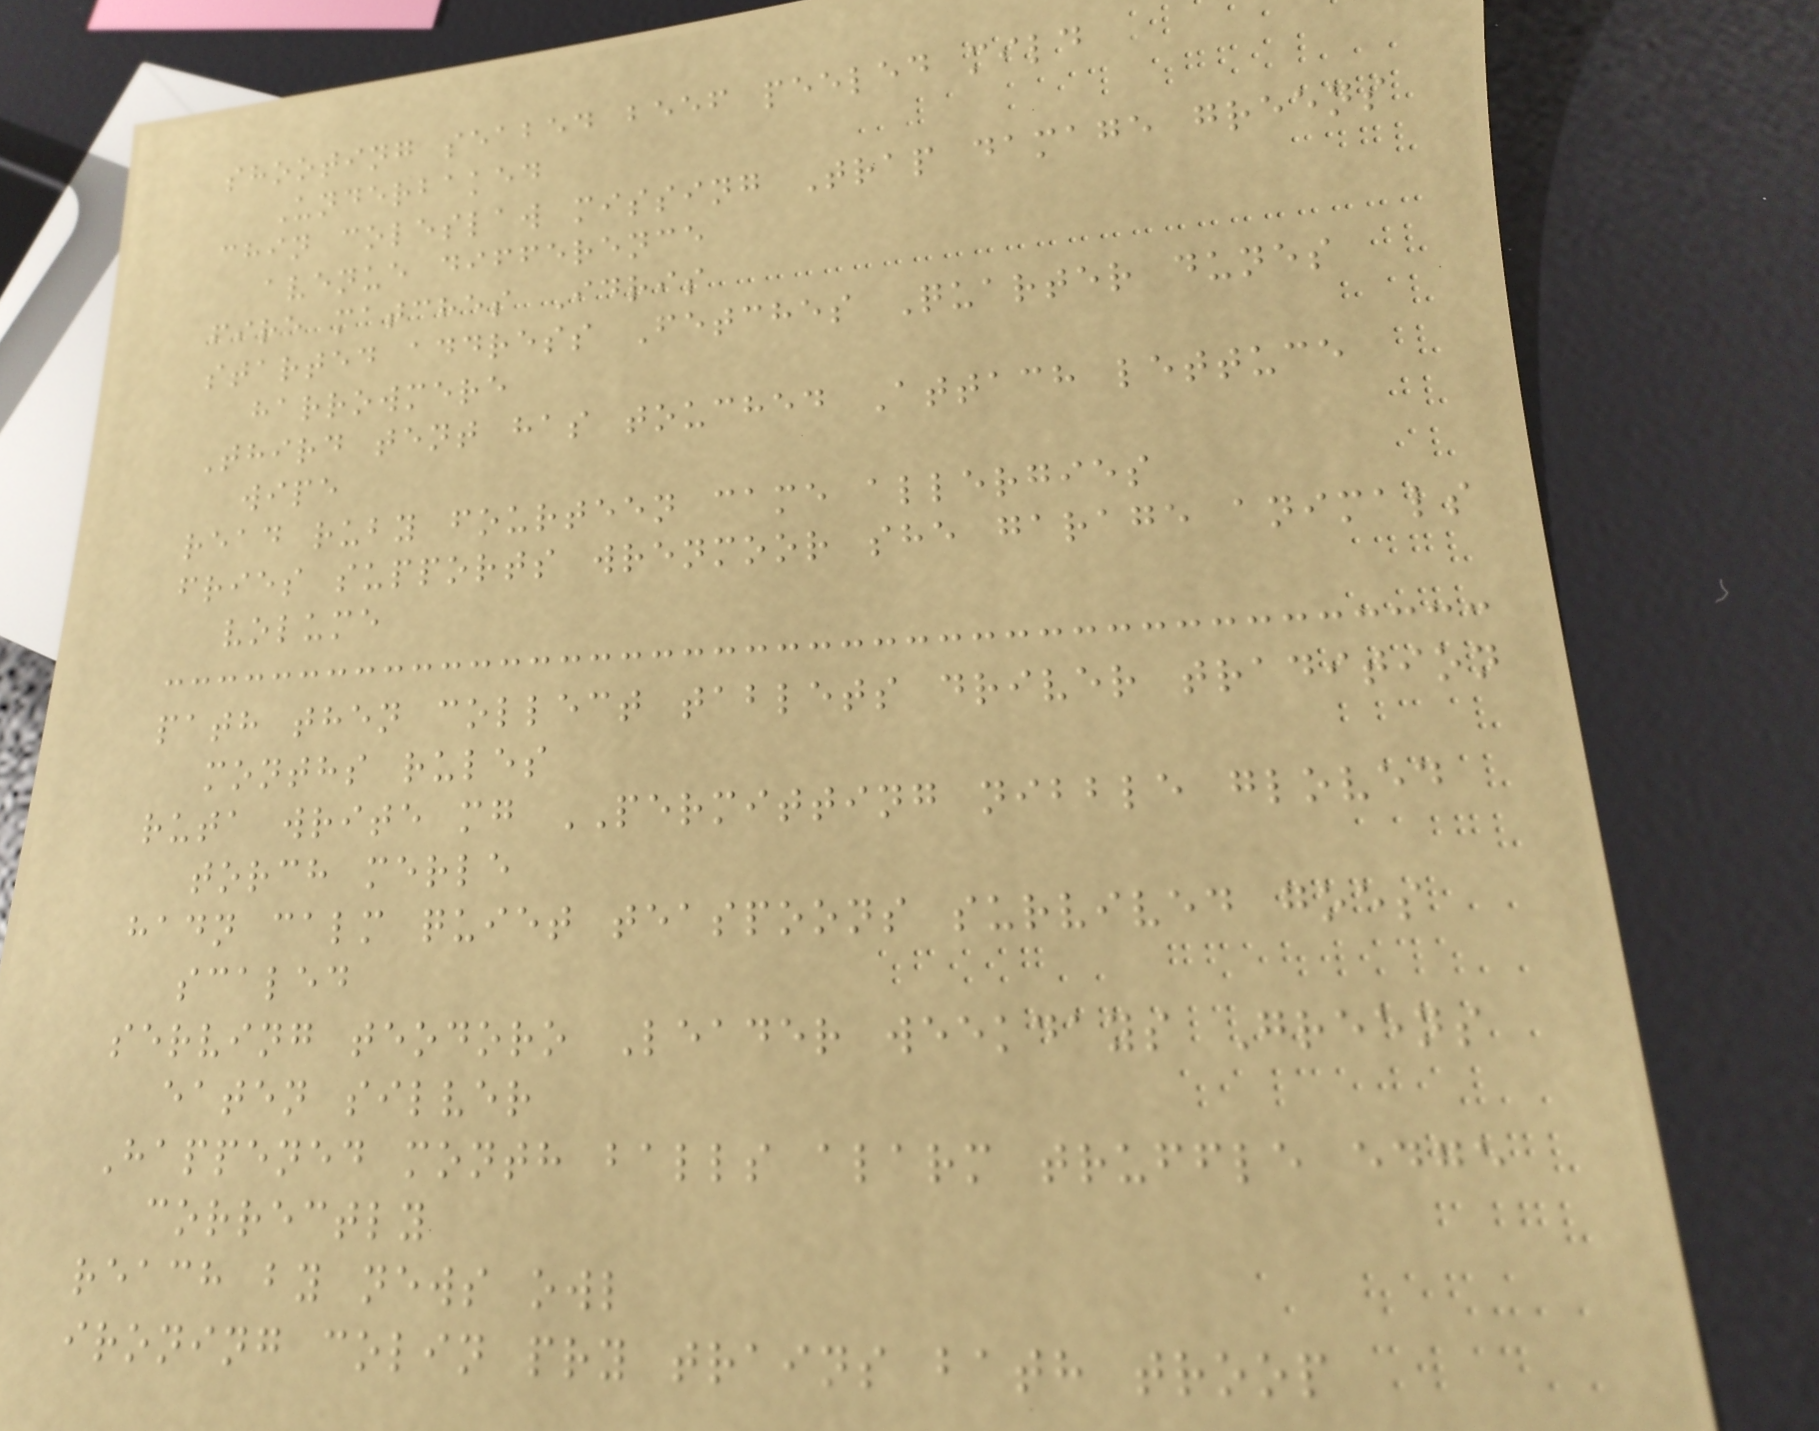shooting seabed beef peeled mild
Underbaked
chin coleslaw missing Trap damage greens
avenue difference
fire matches Idris
started address Fetches Quarter dunes
harrowmere
Third tent has touched Attach lettuce
wipe
read ruby fourteen came allergies
fries supports wrenmoor she garage animals
volume
path then collect tablets driver tradition
months rules
ruta write mg PERMITTING nibble gloved
torch merle
hadn calm quiet teaspoons survived goes
scaled
serving teodoro Leader weekdays Greens
eaten silver
Happened month balls alarm truffle edge
correctly
reach by news owl
ironing colin pry trains bath troop
